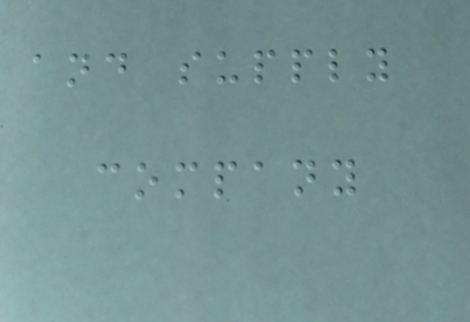and supply
company
